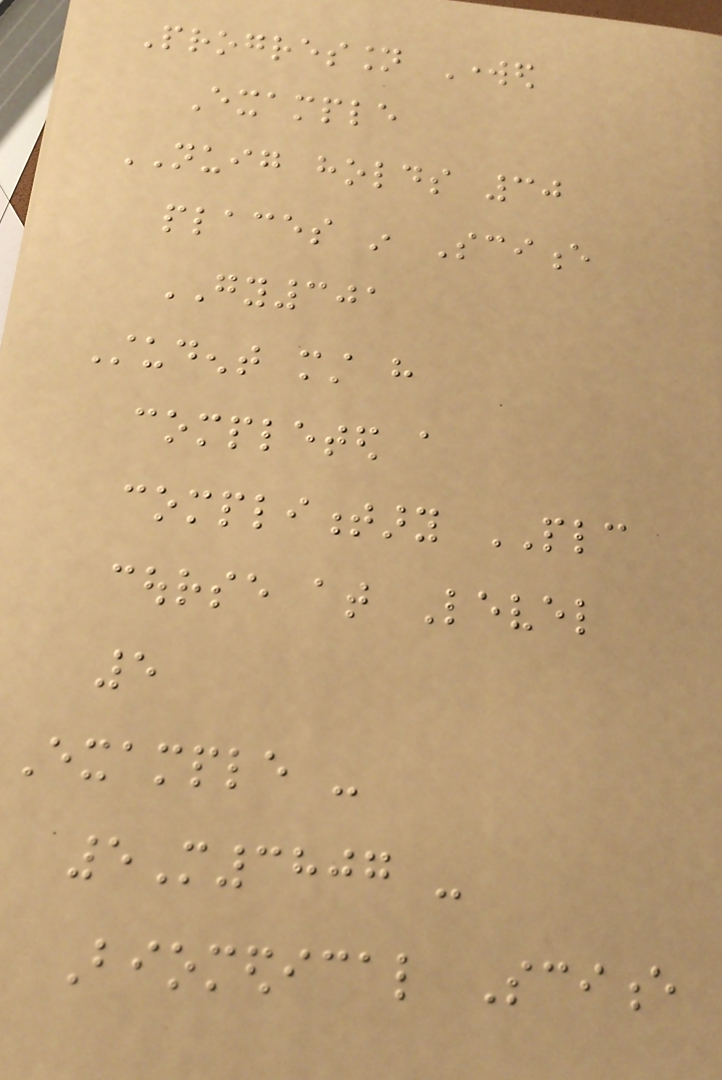Progression Worked
Example
NUIG holds 30
places in Science
GY301
Student must have
completed a
complimentary PLC
course at Level
5
Example -
5M3807 -
Biomedical Science
